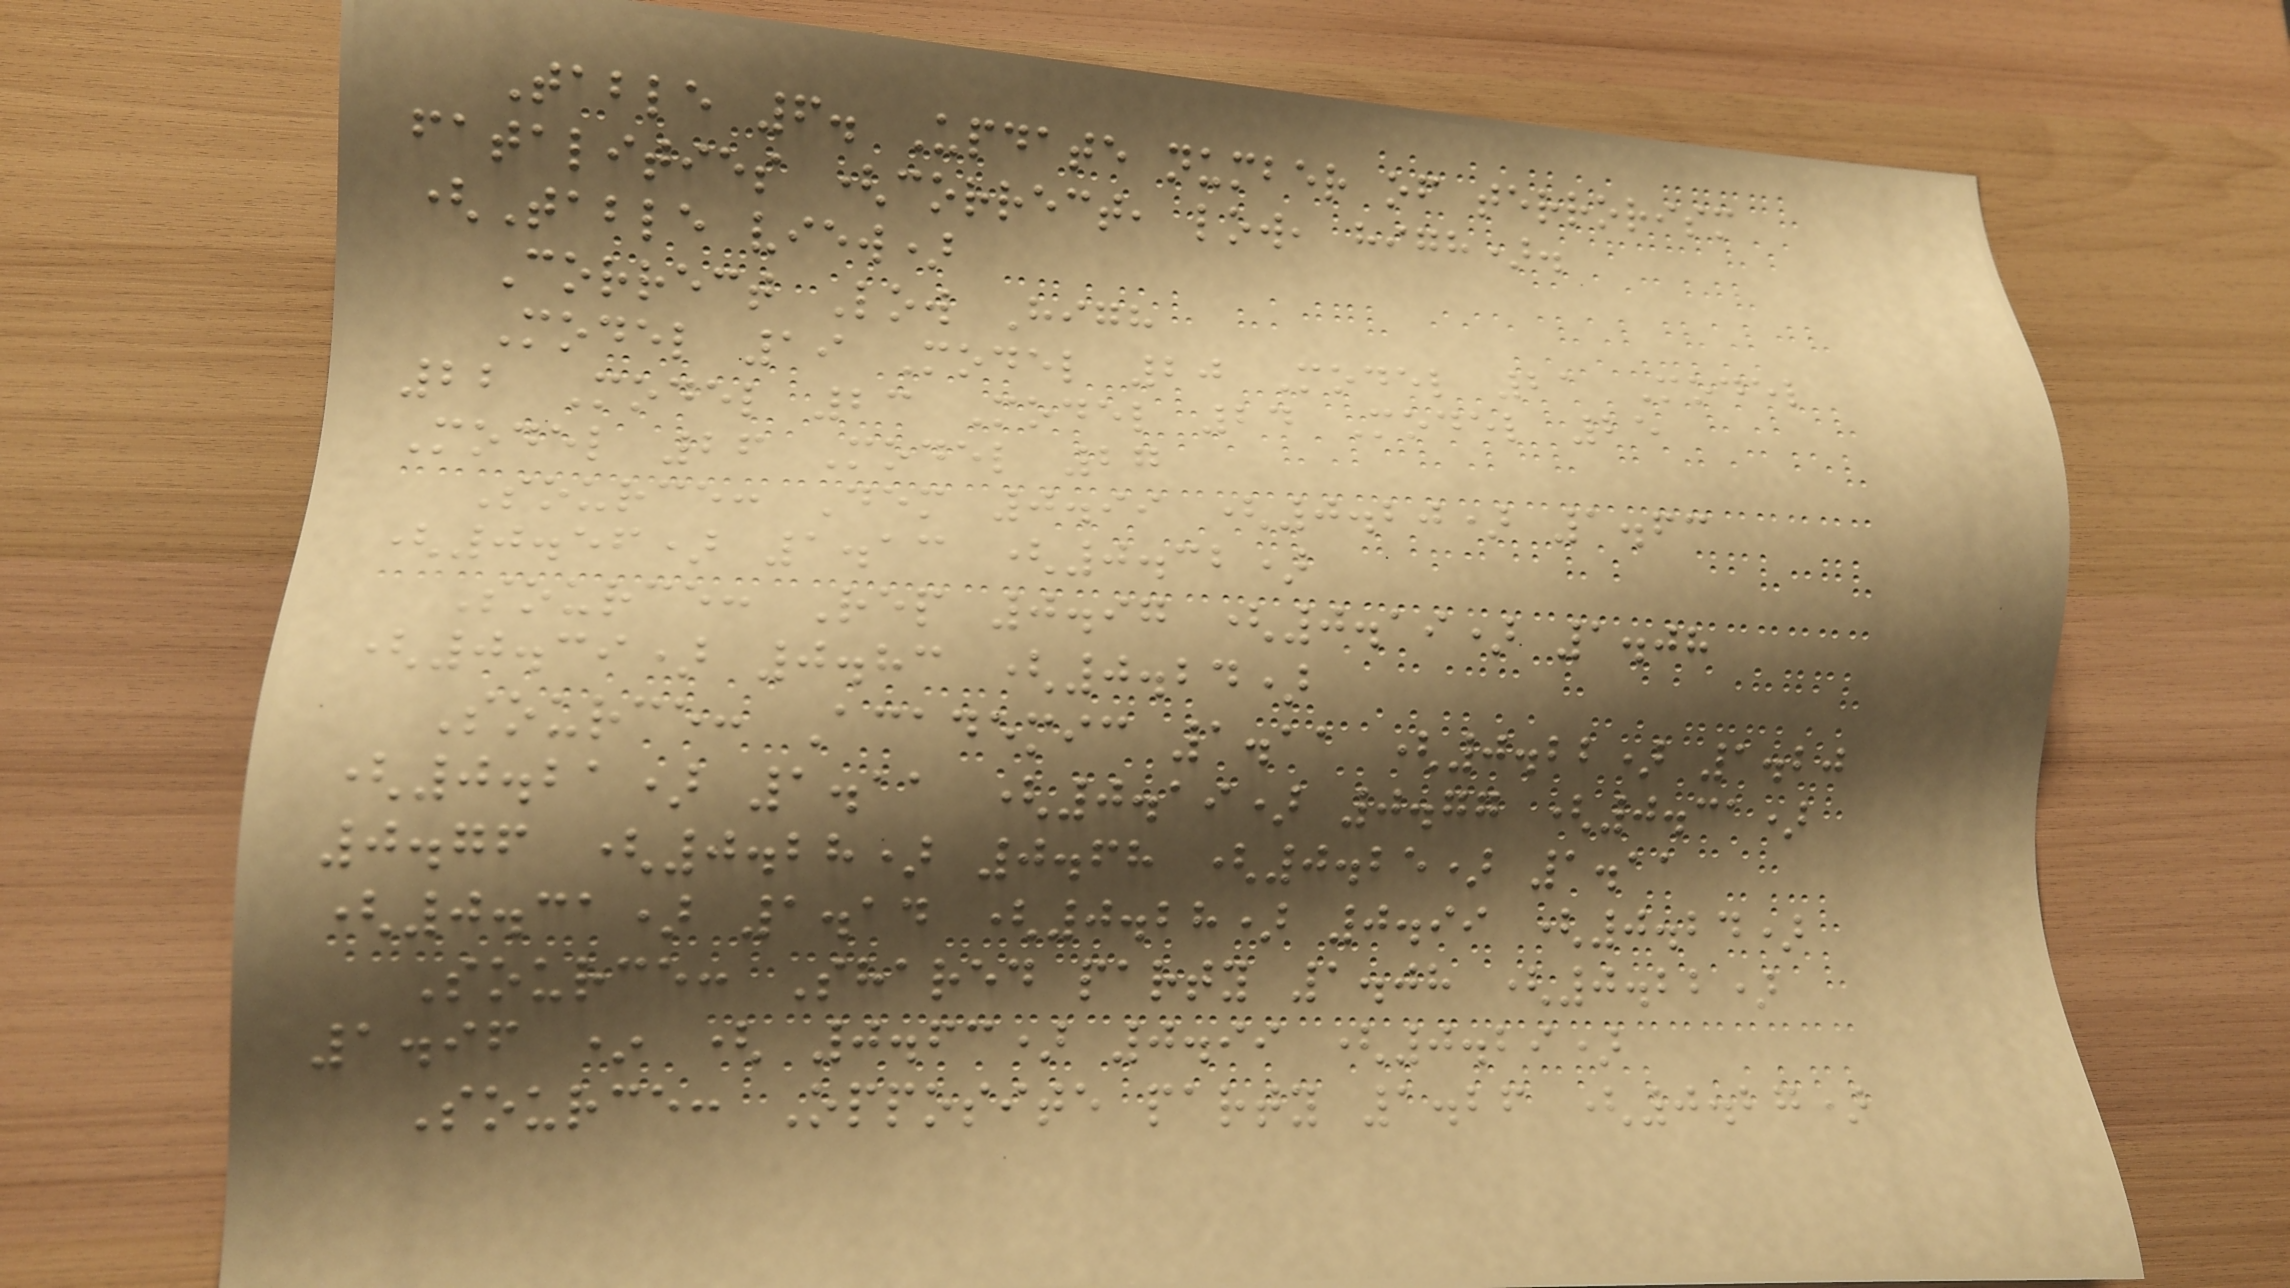Table 6. Update number of terrorism
fatalities (correct, low, high).
(Table view)
Correct Low High
Model 19 Model 20 Model 21 Model
22 Model 23 Model 24 Model 25
Model 26 Model 27
Source: Dem 0.99 (0.20) 1.63
(0.56) 1.13 (0.32)
Source: Rep 0.97 (0.19) 1.08
(0.39) 0.83 (0.24)
Source: Academic 1.11 (0.22) 1.20
(0.21) 1.11 (0.19) 0.77 (0.31)
0.76 (0.28) 0.68 (0.25) 1.11
(0.31) 1.14 (0.28) 0.99 (0.24)
Source: Shared party 1.08 (0.22)
1.96 * ( 0.63) 0.99 (0.29)
Source: Opposite party 1.26 (0.27)
